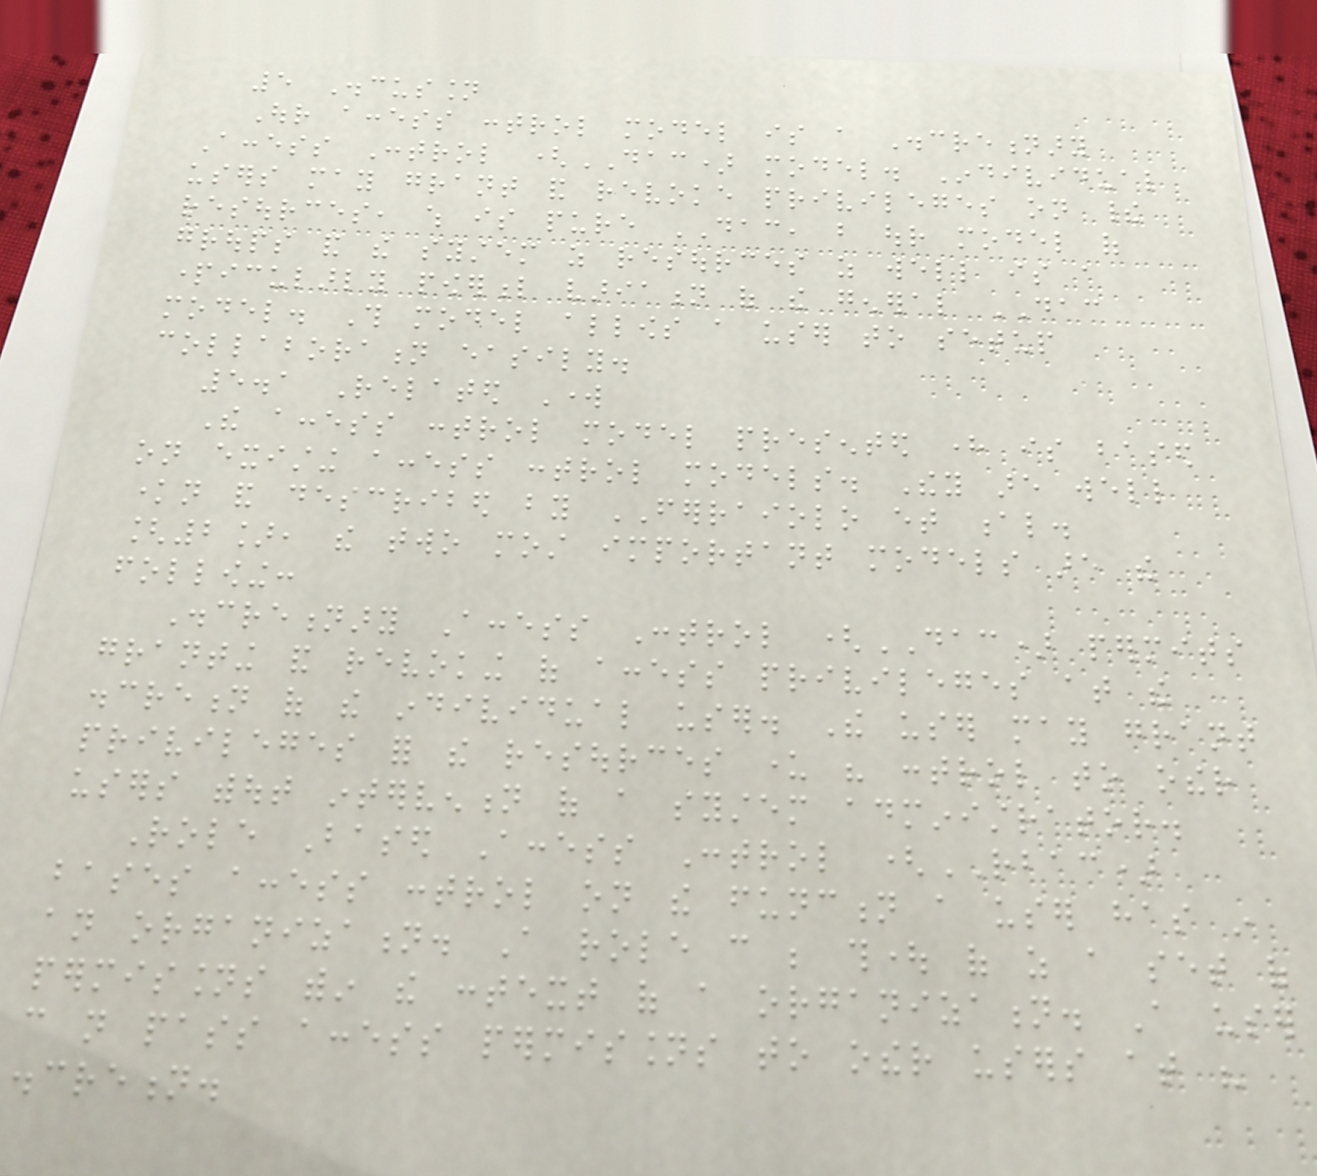5 Discussion
Our access control model is a Discretionary
Access Control (DAC) model. Individual
users may grant and revoke privileges on their
resources, which is pure DAC, but our model of
groups and the system as resources as well is a
particularly powerful variation of the general DAC
model. This model allows a user to setup
collaboration easily.
5.1 Related Work
The access control model presented here is based
on existing access control models. They are well
known and described by FERRAIOLO et al.
[2], the two most important models are the
following:
Discretionary Access Control (DAC) permits
granting and revoking of access privileges at the
discretion of the individual user. The user may grant
privileges for the resources under his control to other
users without intervention of a system administrator.
Role Based Access Control (RBAC)
bases access control on the function a user has in
an organization. A role can be thought of as a set of
permissions within the context of a organization. A user
can not pass access permissions to other users at his
discretion.
